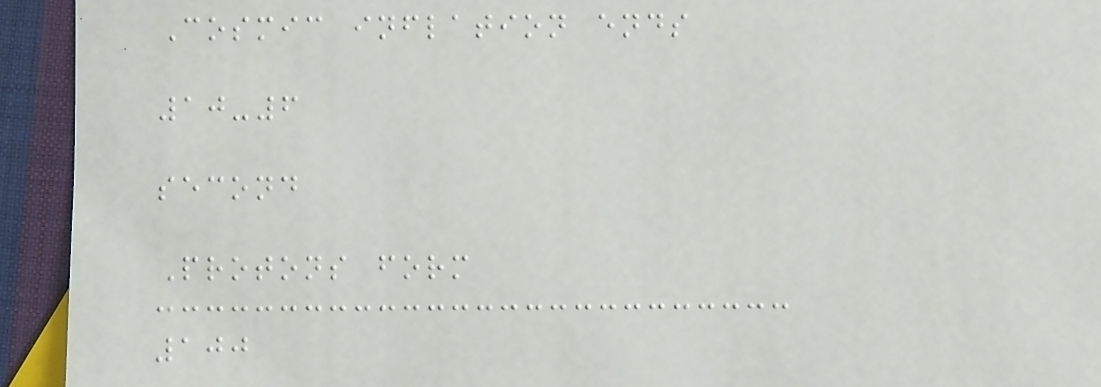Cosmic inflation ends
10-6
second
Protons form
100
